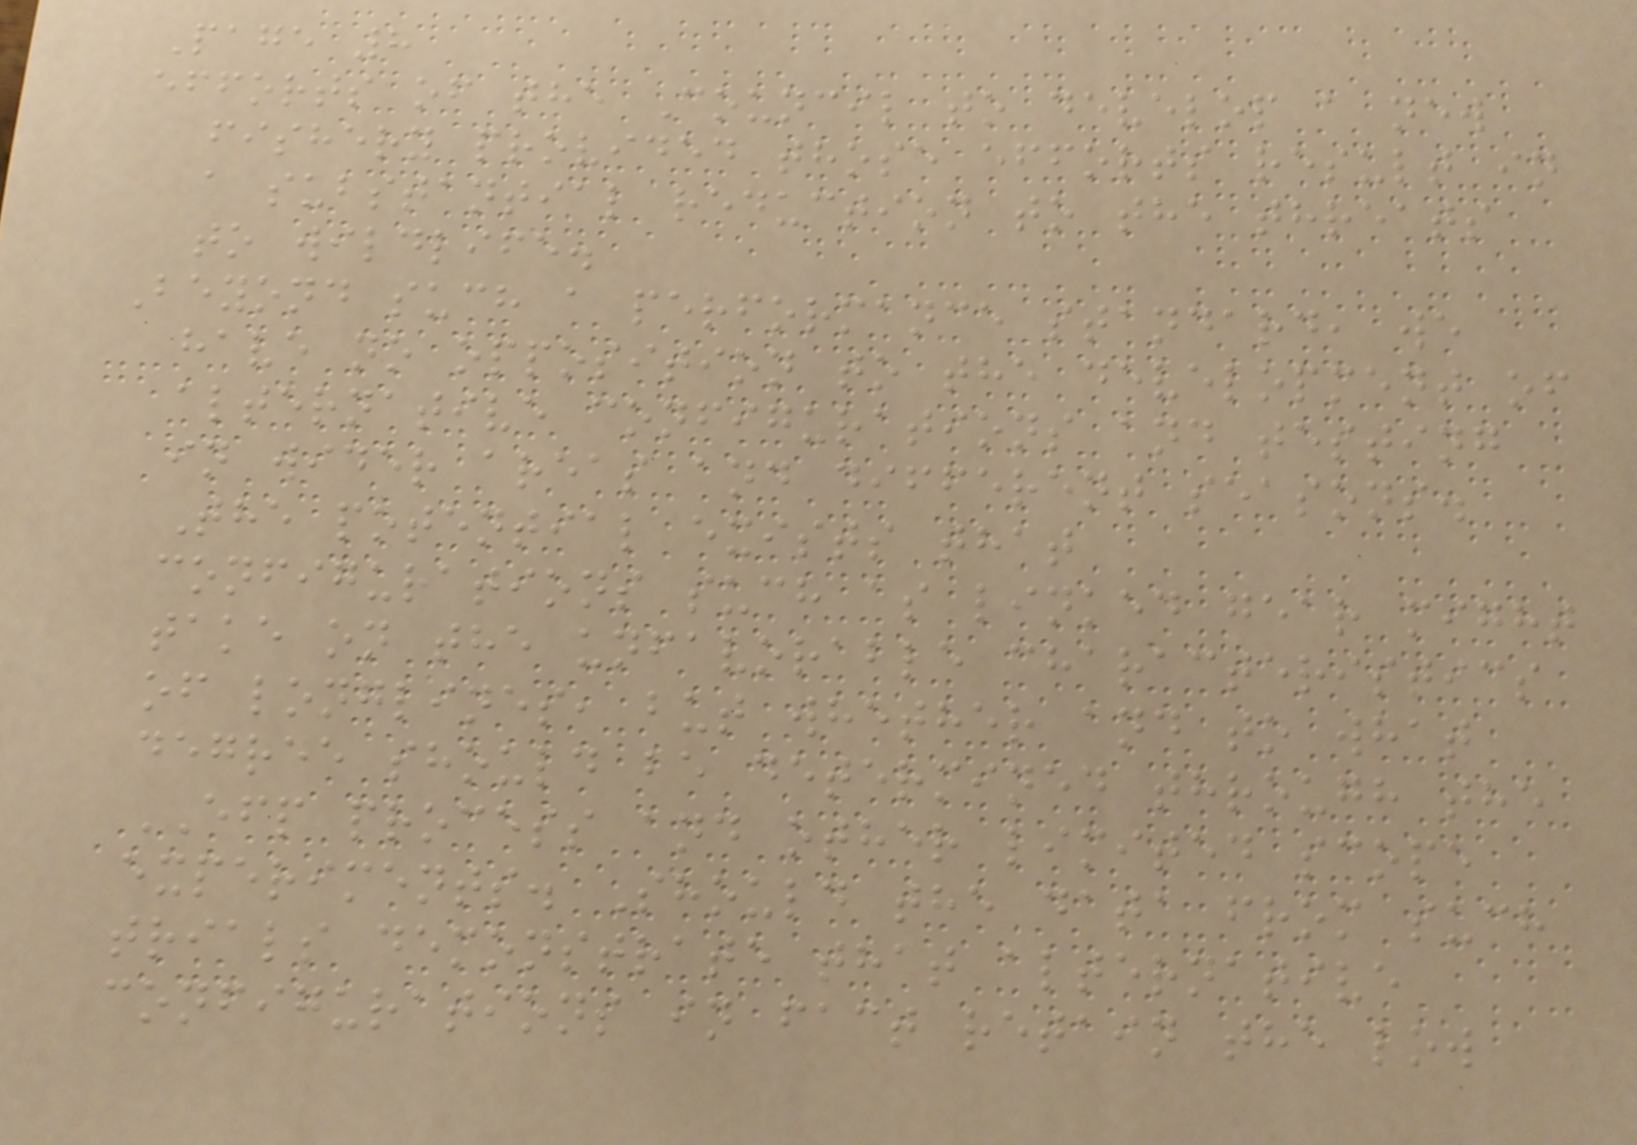Page 8
efforts of the Council to develop a new
fishery provided those efforts result in
a substantial reduction to the threats
to wildlife.
Beyond such a performance standard, we
have no opposition to the development of
alternative configurations and testing
in wider areas and different seasons.
The potential exists that
configurations such as linked gear might
take on the unfavorable characteristics
of longlines, but whether and to what
degree should be determined through the
EFP process and other limited scope
experiments. Should the data from such
trials demonstrate that alternative
configurations in fact retain the low
